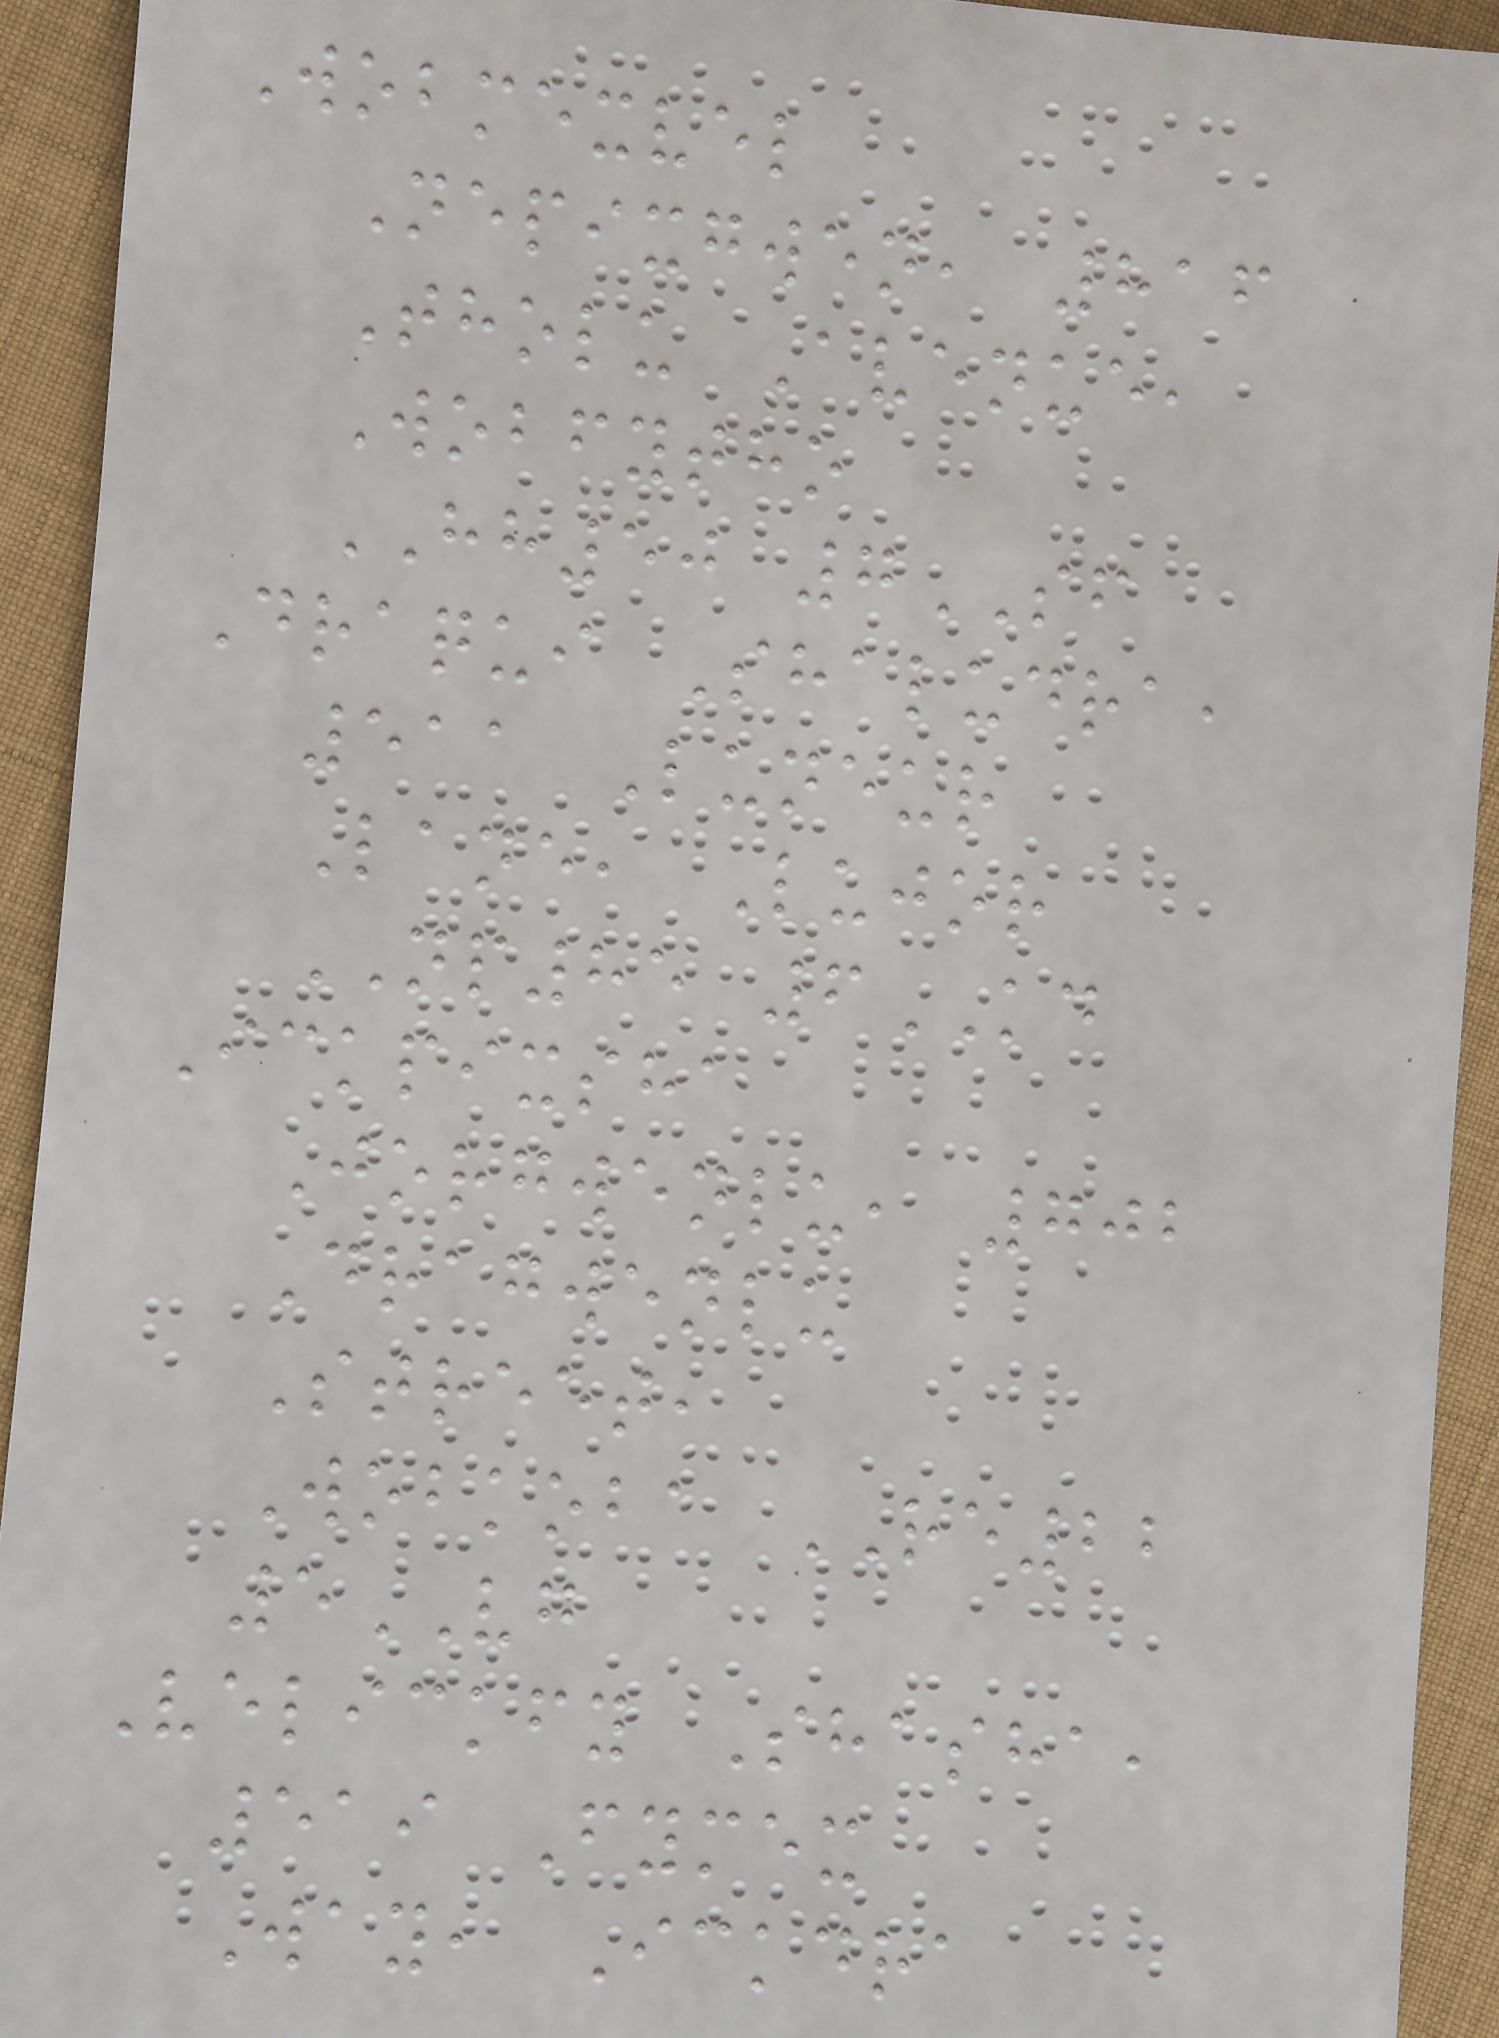Wobmexvel
Nepixgwen, 816
Tholu Avenue,
Wobfytho
HH50 7SF
Draqui Shaludra,
511 Luneur
Lane, Lujor
NP85 6KD
Ickpixsha
Jorgwenlu, 702
Dragwenlu
Street,
Wobkoba RE22
5VG
Velickfy Shasha,
519 Fymex
Way, Ickdra
